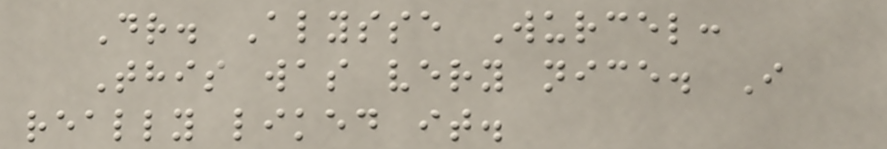Dr. Alysse Wurcel:
This was very nice. I
really liked it.
